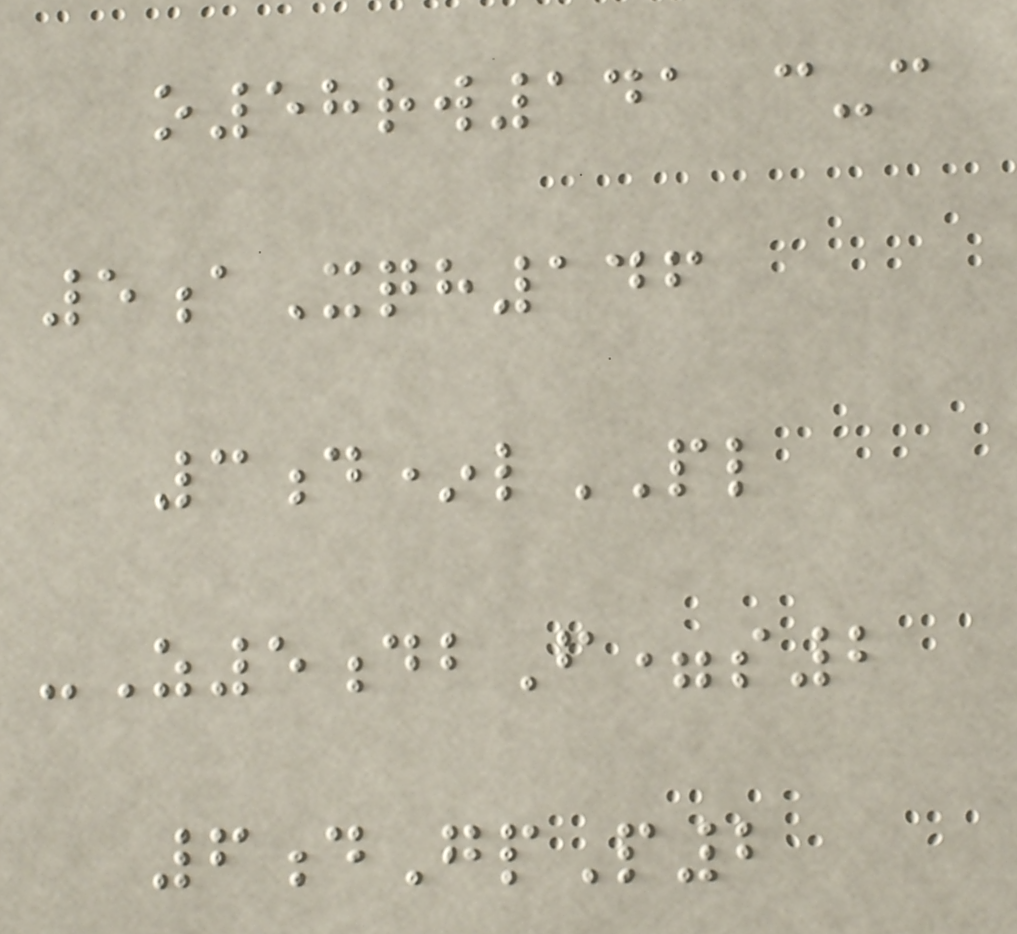o58rw141 c-c
5aXqh146
3d*lPL
-Z5dbF=s2
6dGpP2
